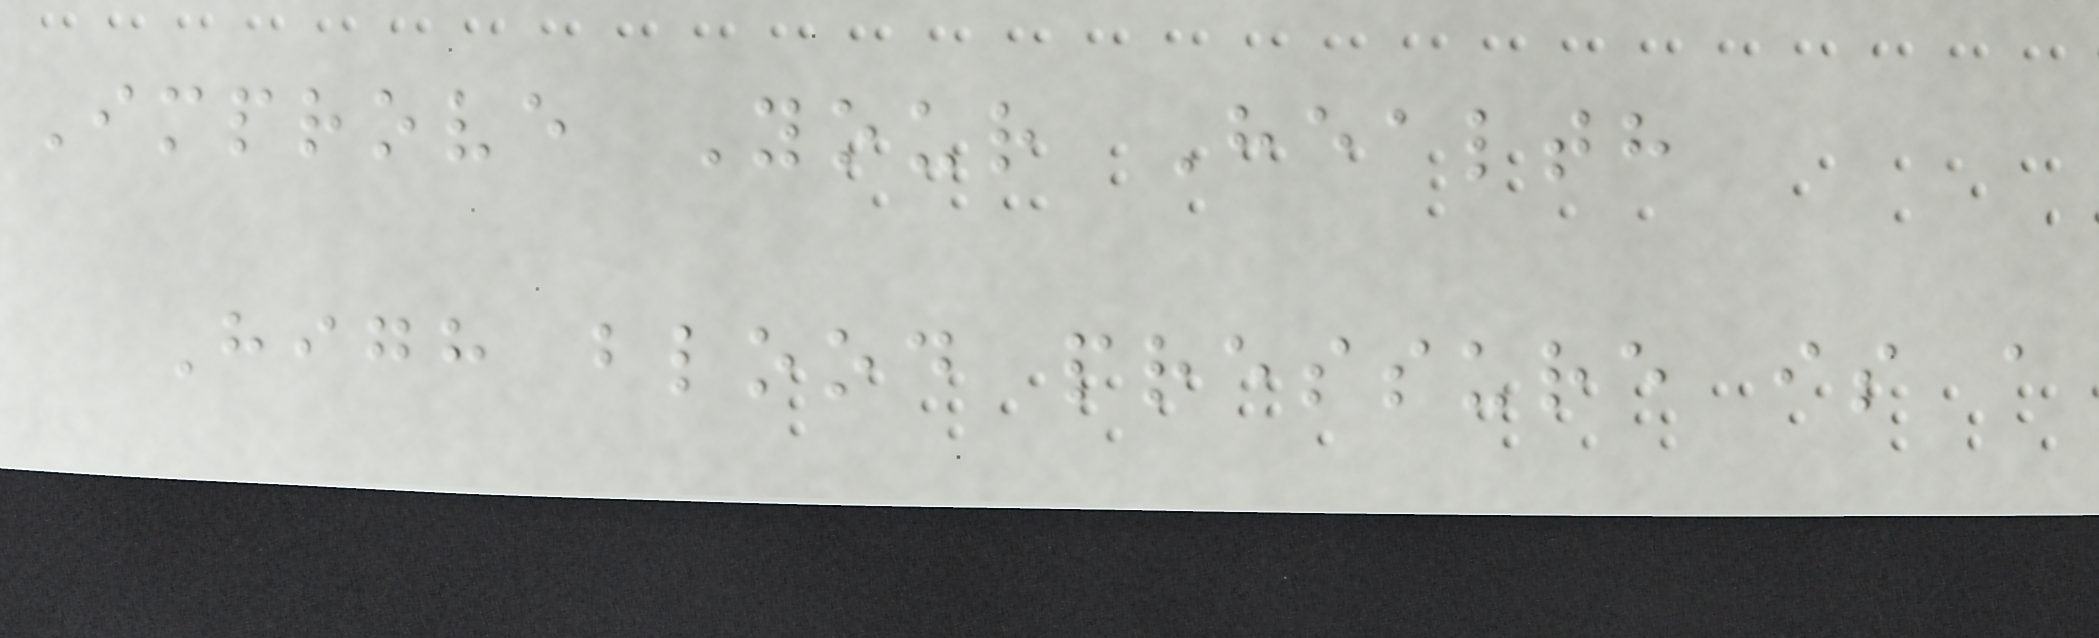Improve Your Health
High blood pressure is a
